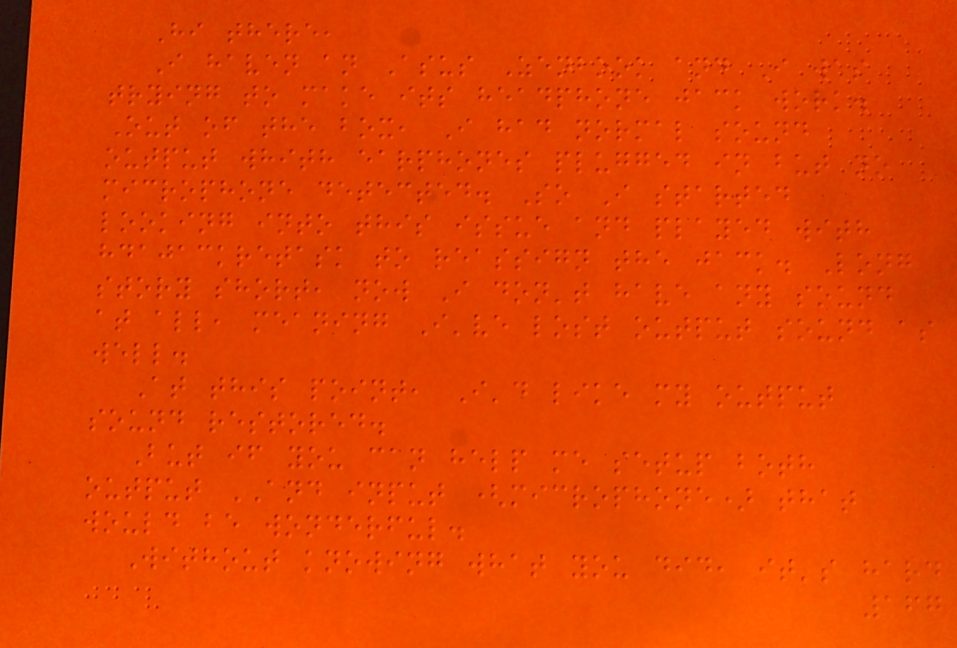Hi there,
I haven an Asus Zenbook and I was
trying to make its headphone jack work.
Out of the box, I had normal sound
output whith earphones plugged in but no
microphone detected. So I started
looking into this issue and played with
hdajackretask to reassign the jack. Long
story short, now I don't have any sound
at all, meaning I've lost output sound as
well.
At this point, I'd like my output
sound restored.
But if you can help me setup both
output AND input (microphone) that
would be wonderful.
Without knowing what you did, it's hard
167
